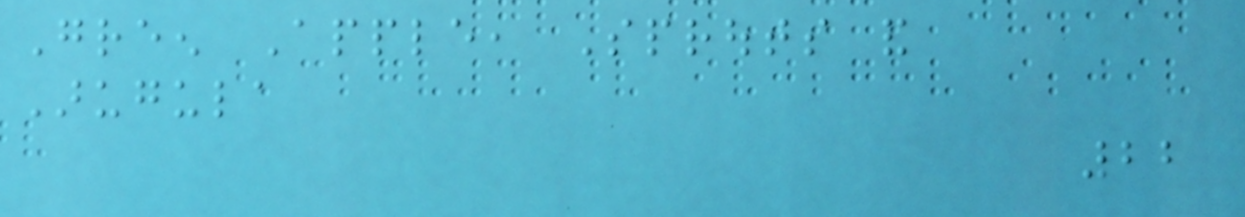Green Apple, Sprouts and
Arugula
22
